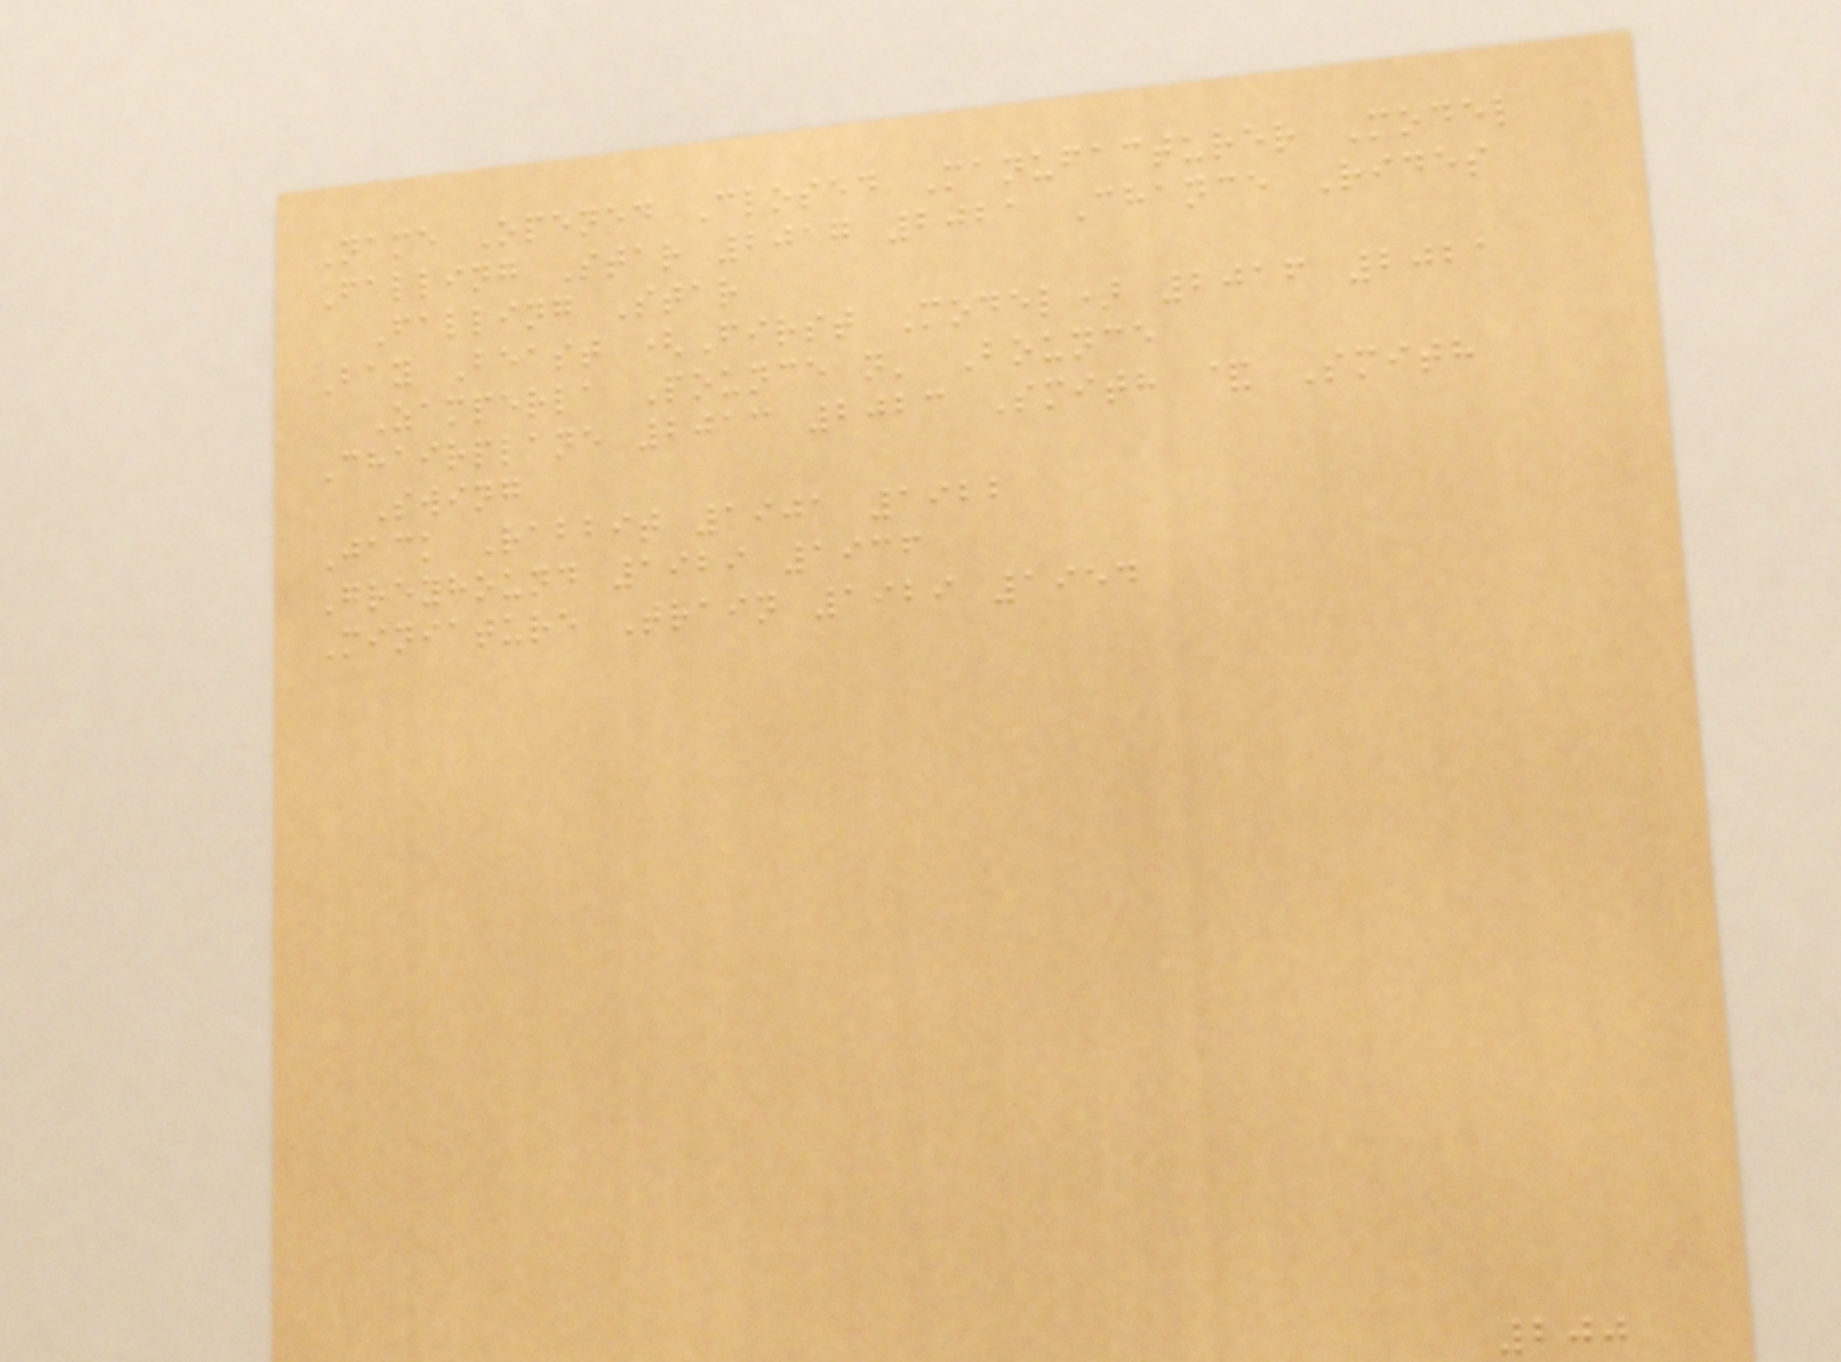Name Opened Closed Manufacturer Model
Falling Star 2017 2021 Chance Rides
Falling Star
Bay Beast (First Model) 2016 2021
Zamperla Pounce n' Bounce
Chairplane 2013 2023 Smith & Smith
Swing
Jack Rabbit 1901 1922
Greyhound 1929 1936
Miniature Train 1929 1954
200
